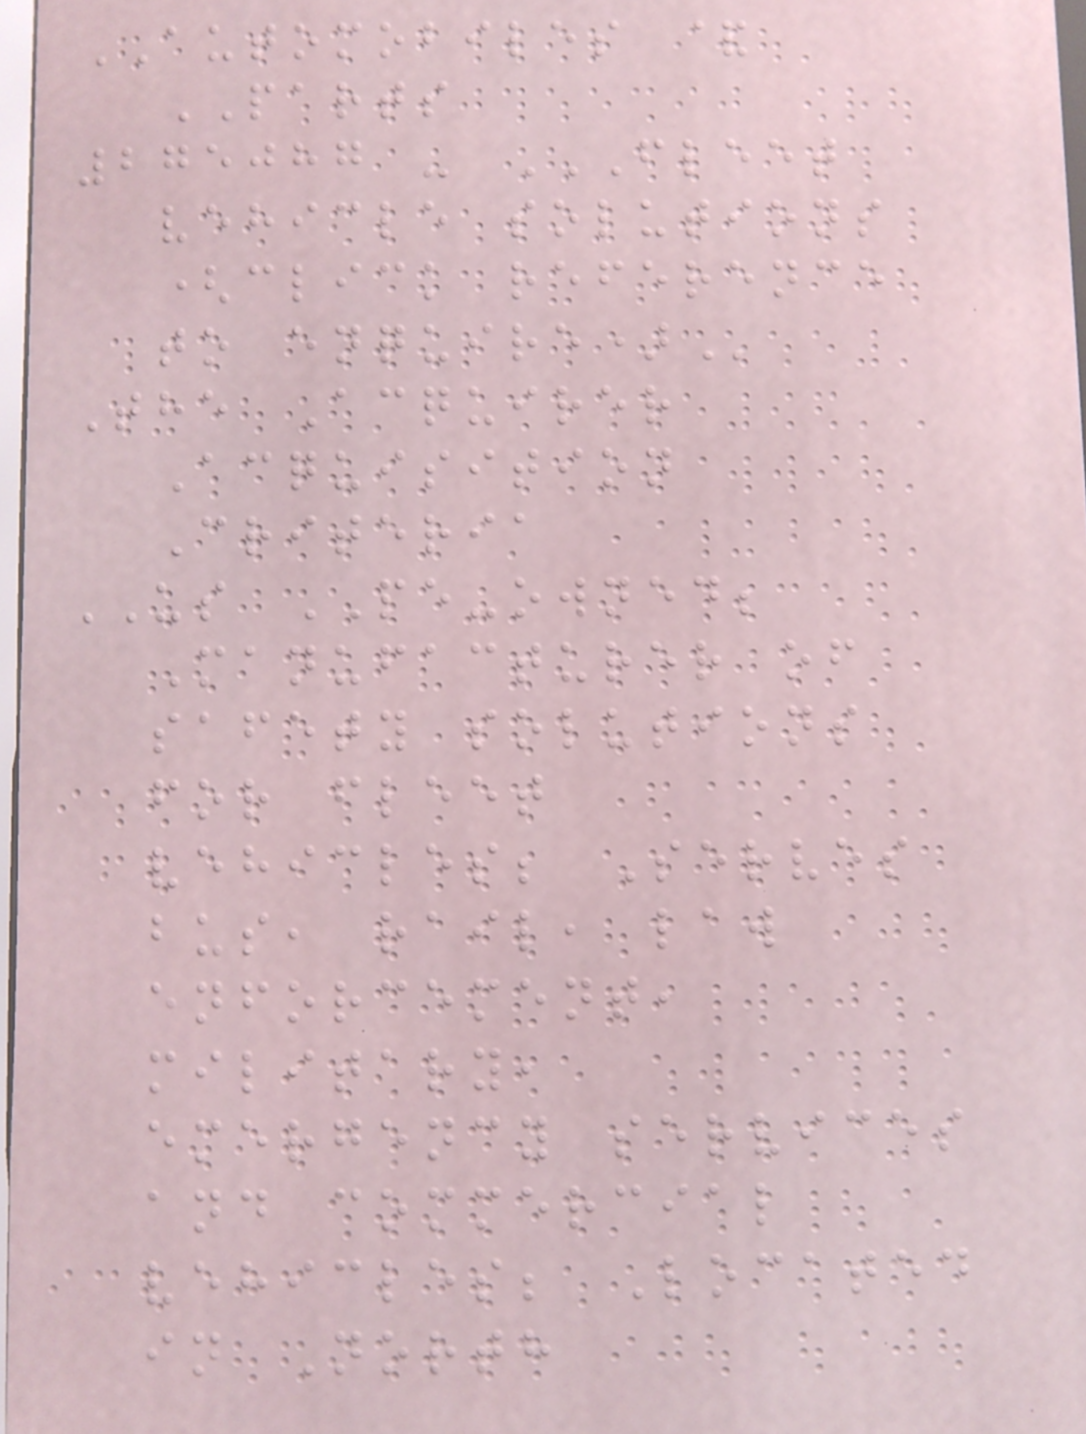AUTOMOBILES &
PARTS
275087 - FLEET
VEHICLE SOLUTIONS
(CLICK REFERENCE
TO ENQUIRE)
The Acquirer
Acquisition
Criteria
US PE-owned;
Manufacturer of
safety solutions
for fleet
vehicles; Serves
bus, rail, law
enforcement,
military,
emergency services
and commercial
vehicles; Located
in North
